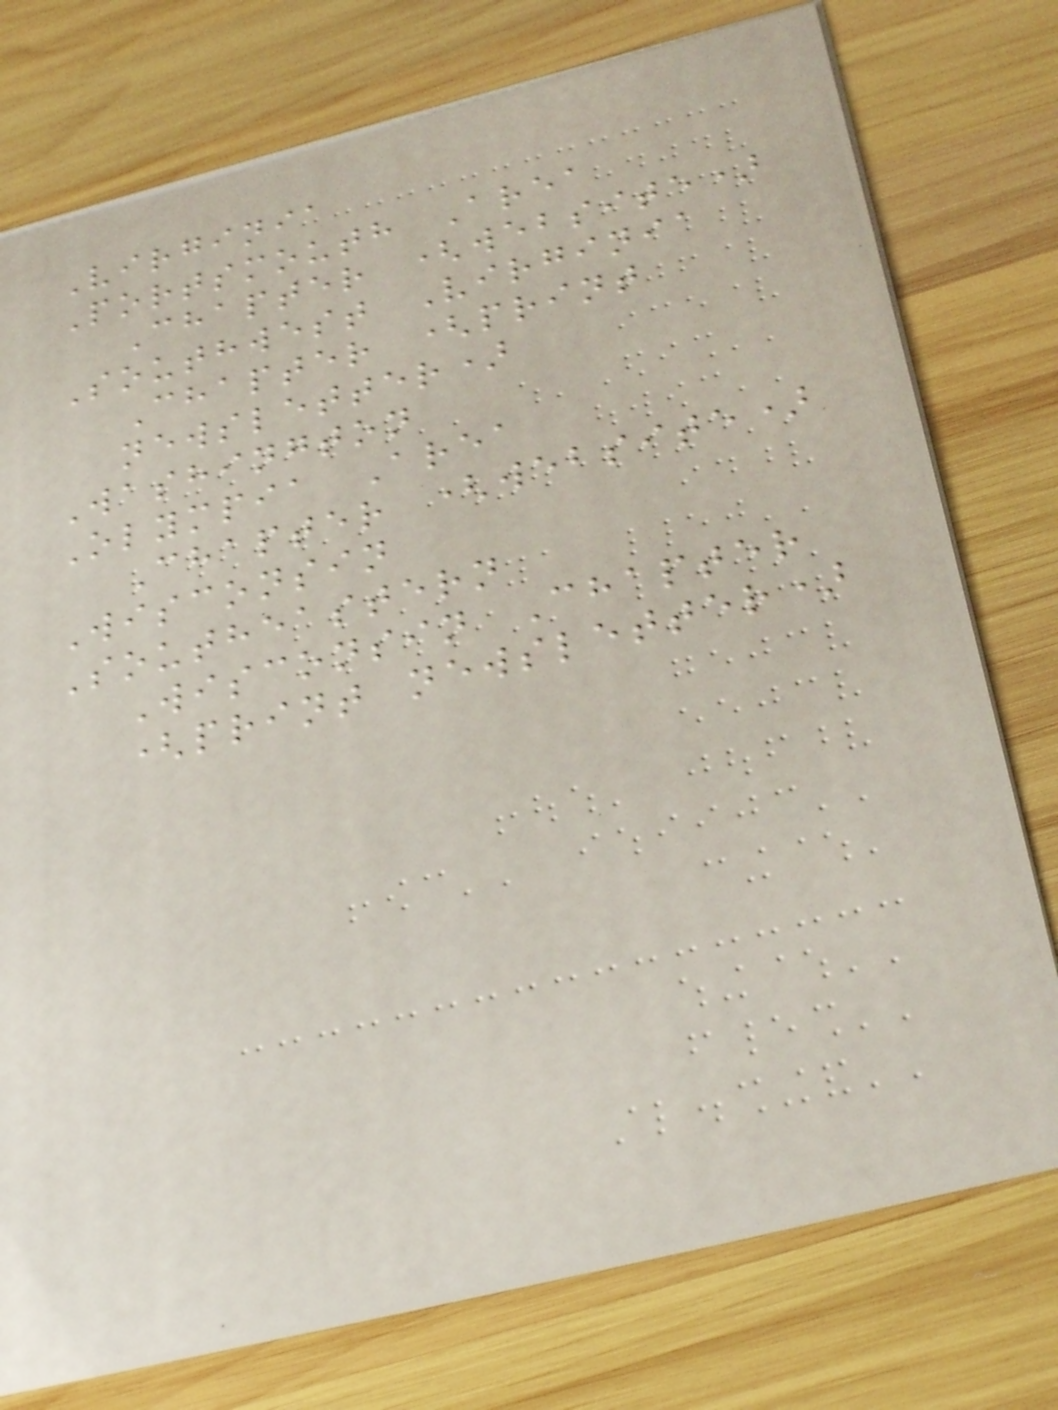Virginia
Portsmouth Area
Chapter (website)
Southwest Virginia
Chapter (print
newsletter)
Washington
Olympia Area
Chapter (website)
Wisconsin
Southeastern
Wisconsin Chapter
(print newsletter)
